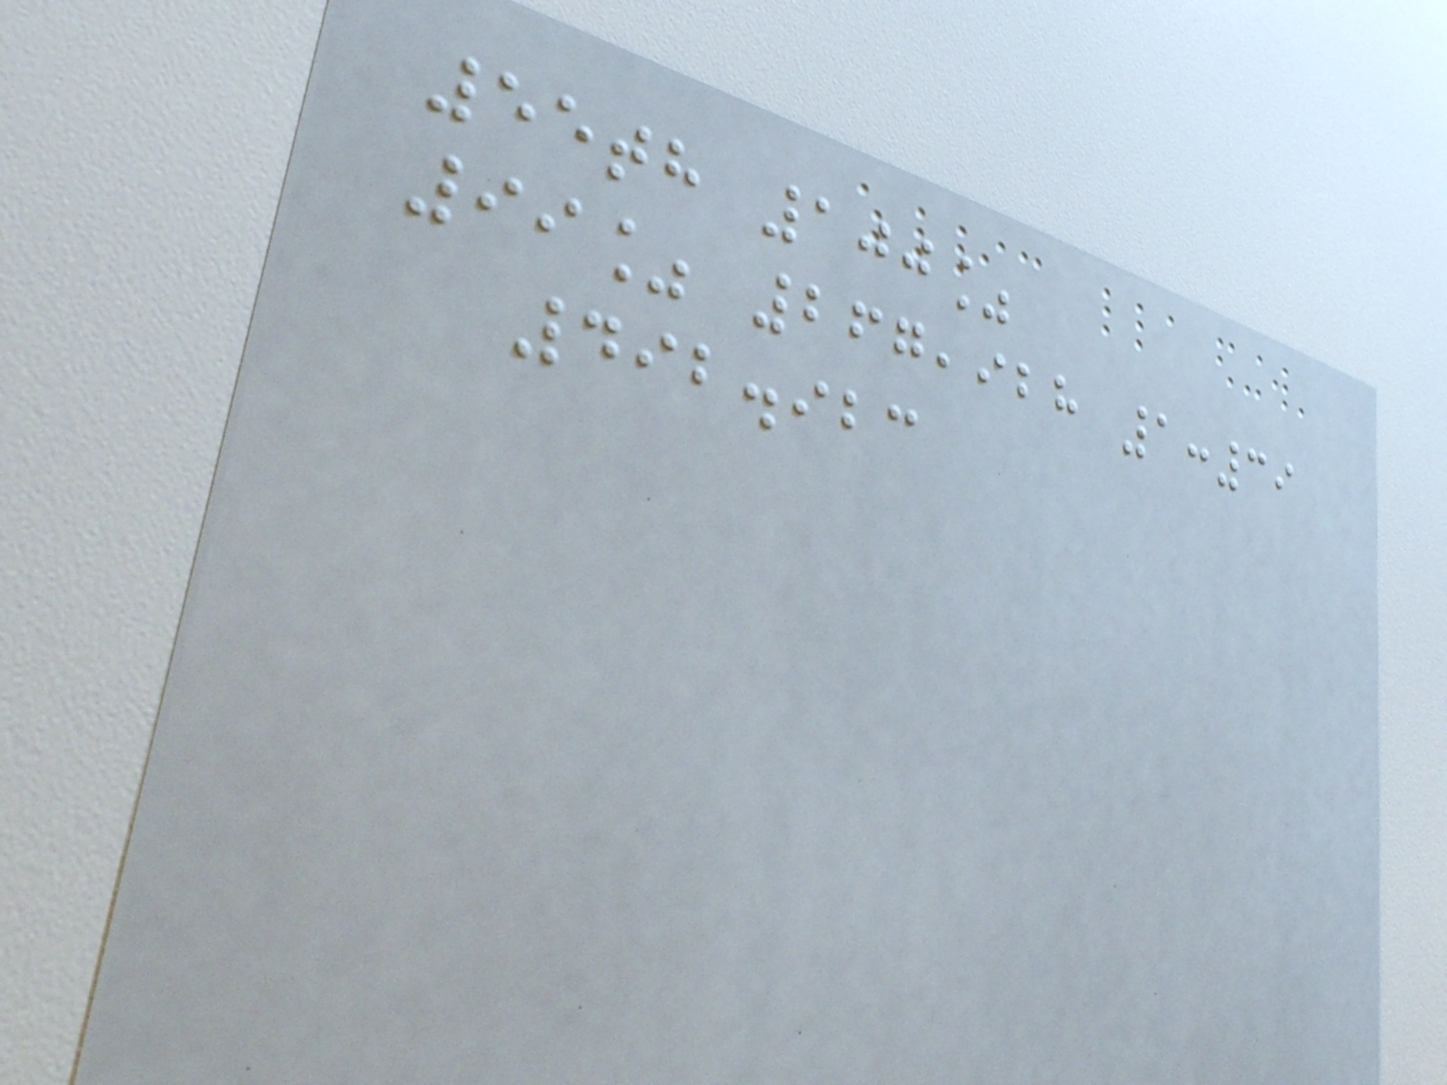55th 100%
99% 267,928 1:39
492.923
